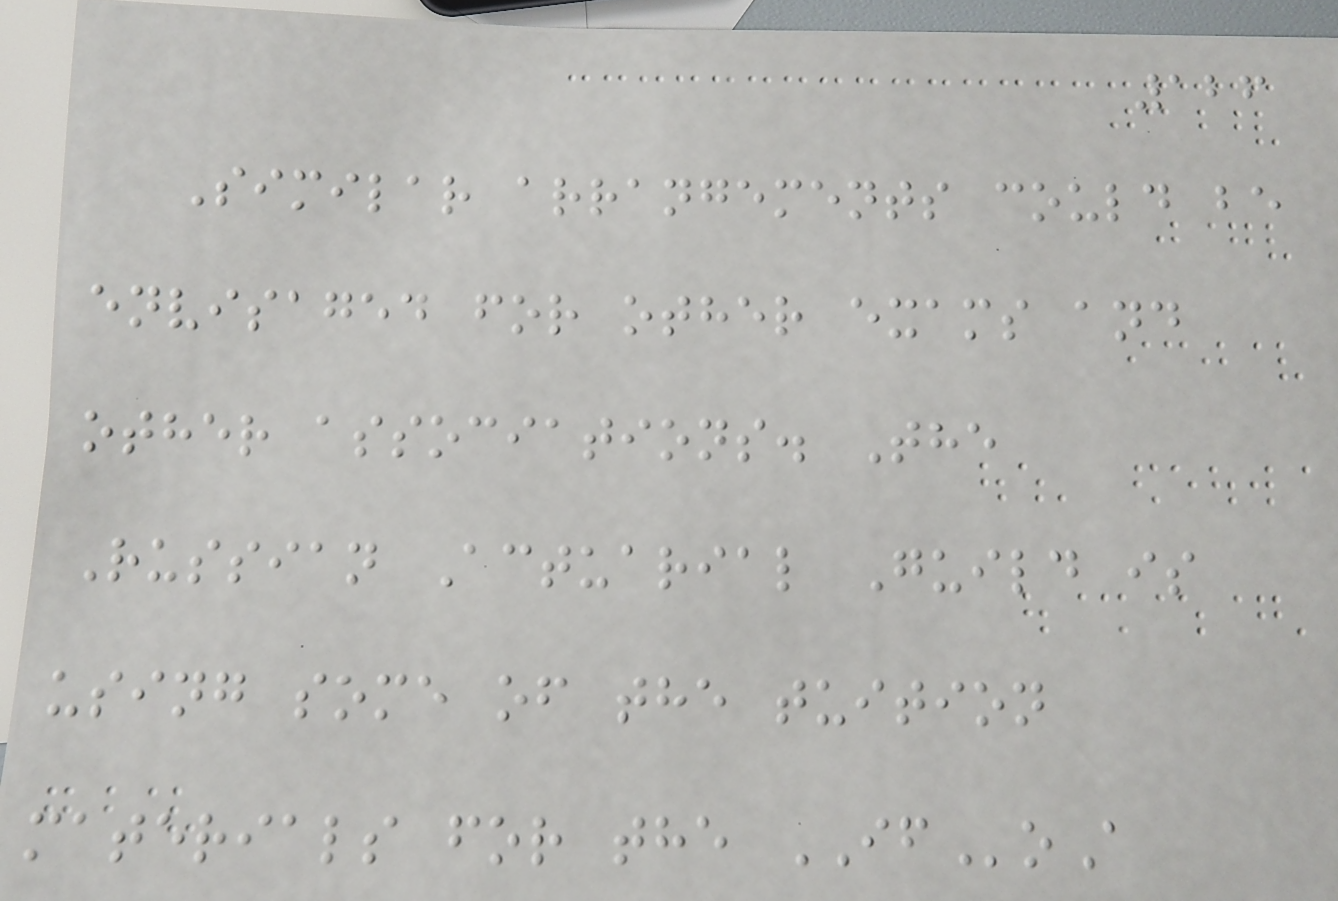126
Similar arrangements could be
envisaged for other exams and
other associations. The
Russian Actuarial Guild is
using some of the tuition
materials for the IFoA
